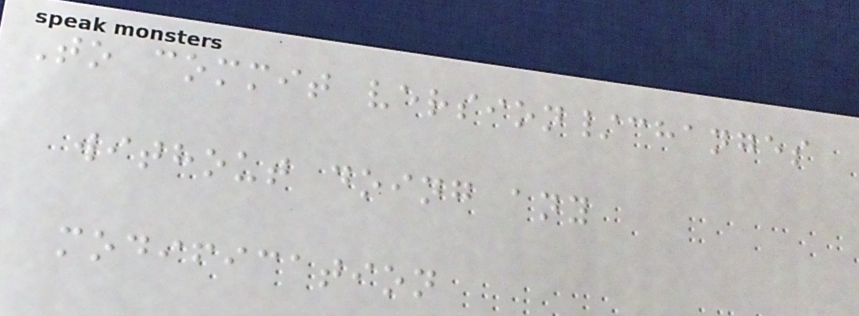To commit version/changes
without doing any
modification
